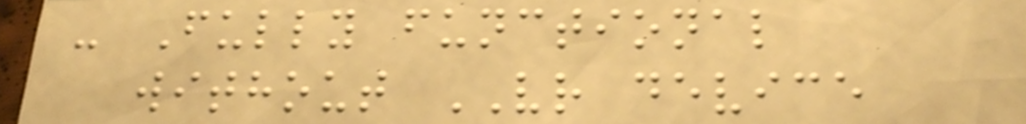- Fully functional
without VR device
